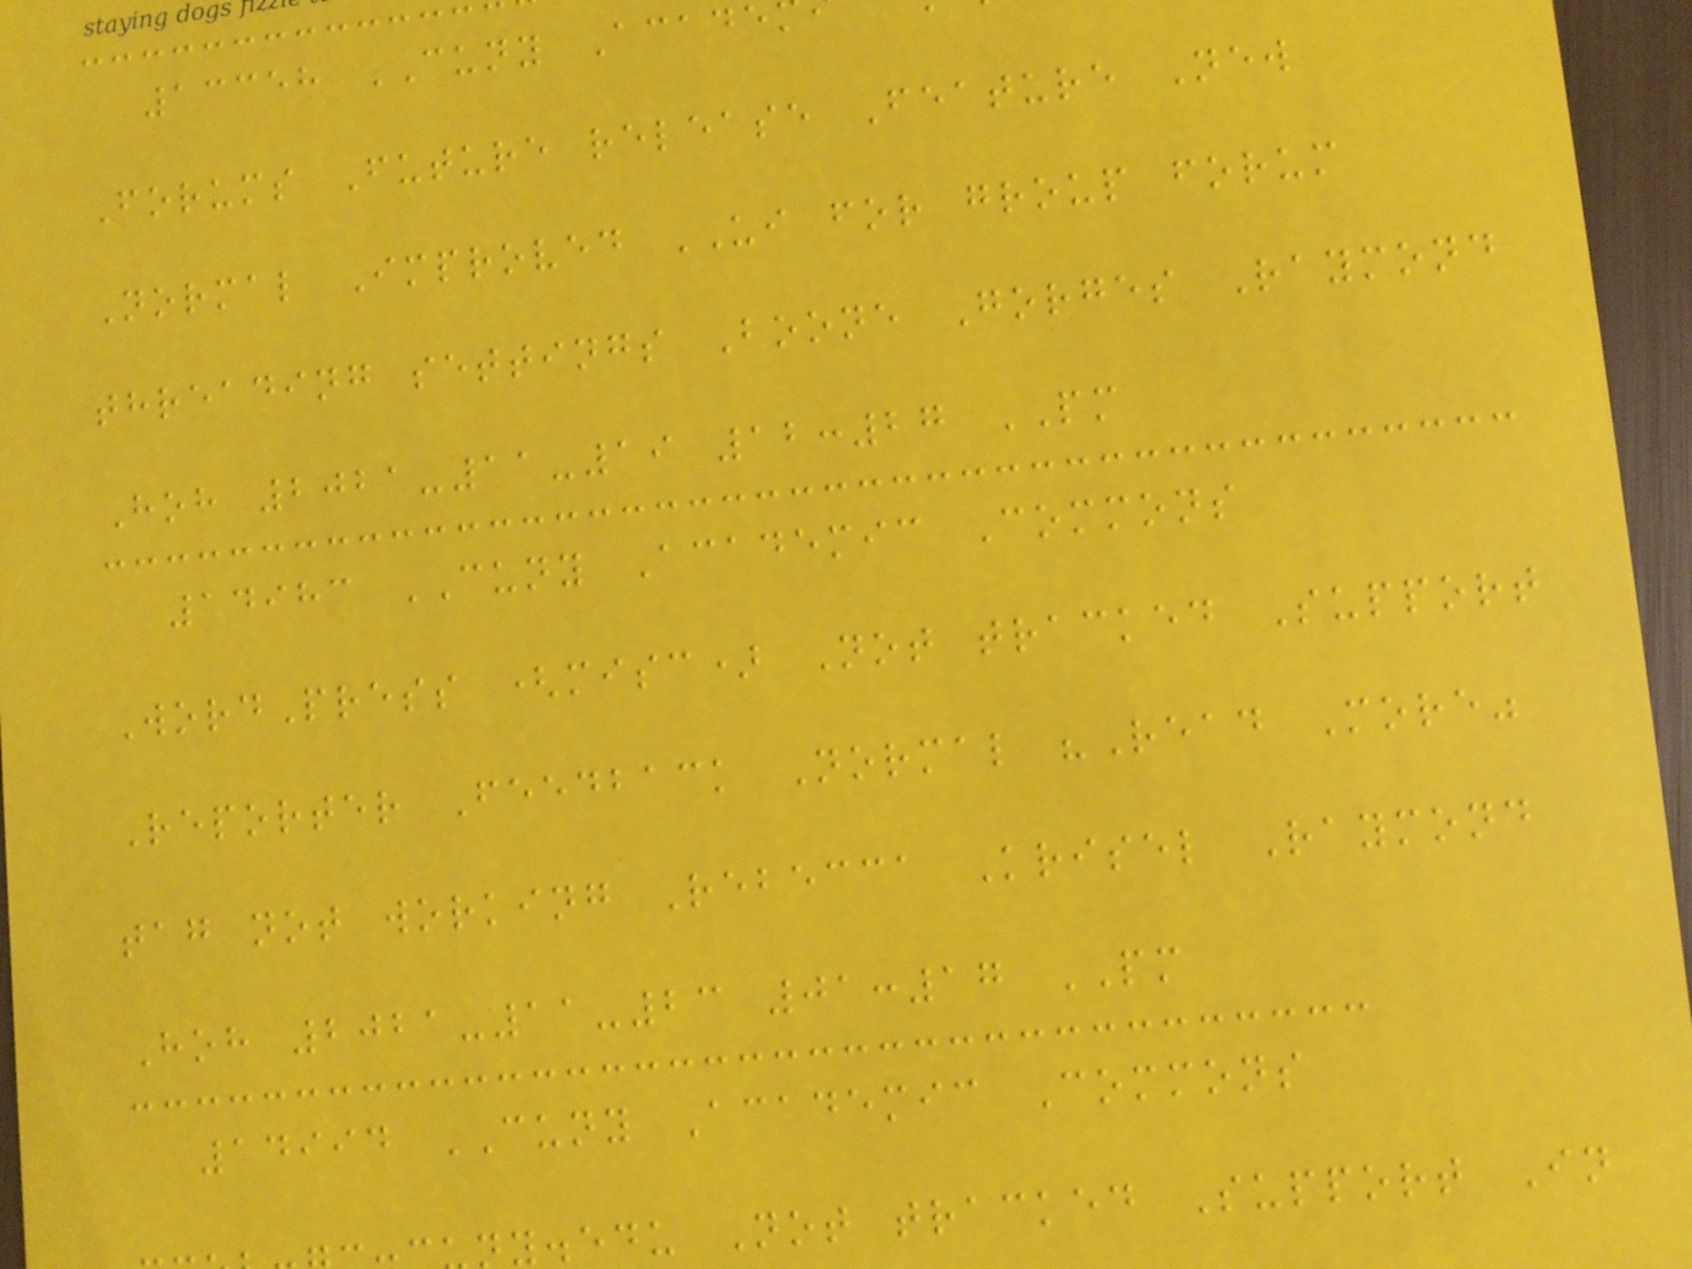13358 CUNY Acade
Forums Future release Feature New
Normal Improved UI for group forum
threading settings Boone Gorges Raymond
Hoh 2021-11-19 12:27 PM
14983 CUNY Academic Commons
WordPress (misc) Not tracked Support
Reporter Feedback Normal "Read More"
tag not working Rebecca Krisel Raymond
Hoh 2021-11-23 01:17 PM
14994 CUNY Academic Commons
y.edu Not tracked Support In
